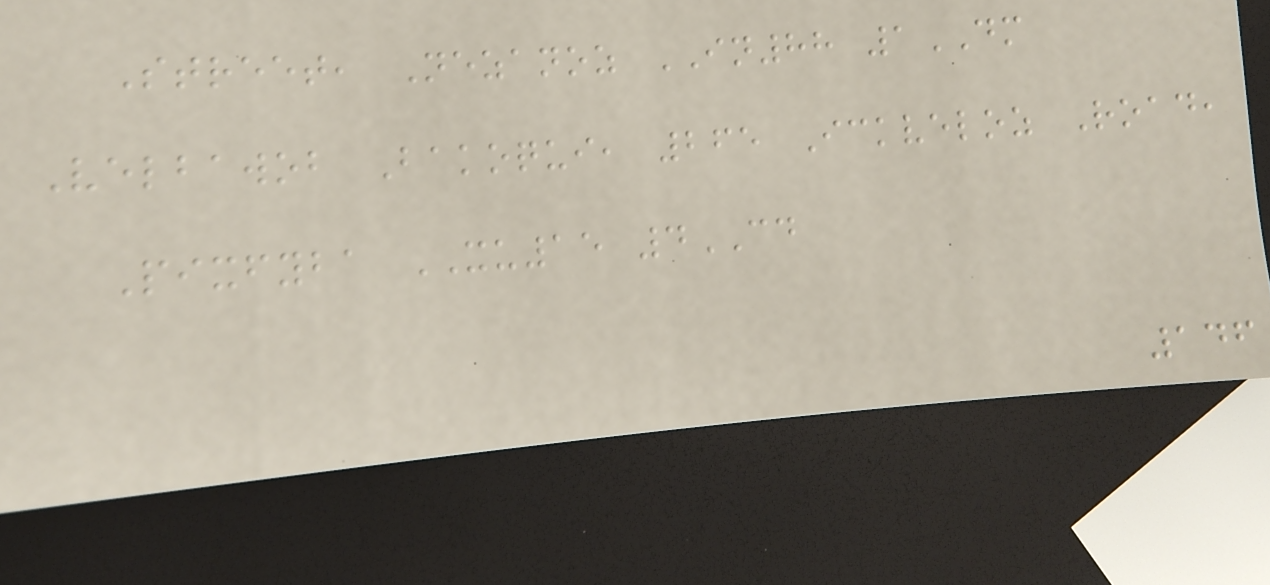Street, Nezanoz IN88 1DM
Velbawob Bakoqui, 265 Ickveloz Road,
Pixfyba XU15 4CD
146
